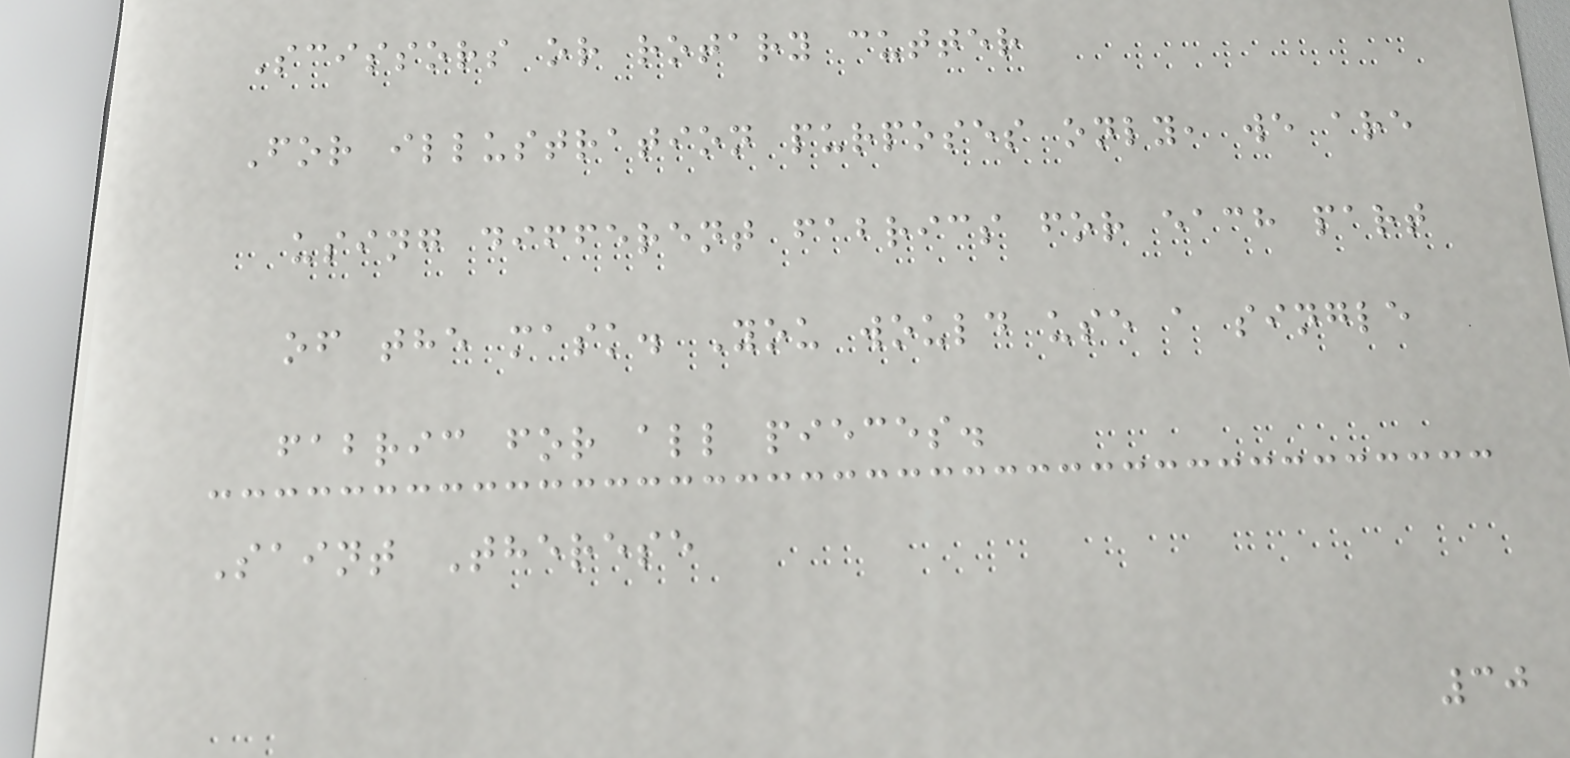Scissors or rotary cutter
For illustration purposes only, we are
using different fabrics for each part
of the mask. You would use a single
fabric for all pieces.
Saint Therese
30
